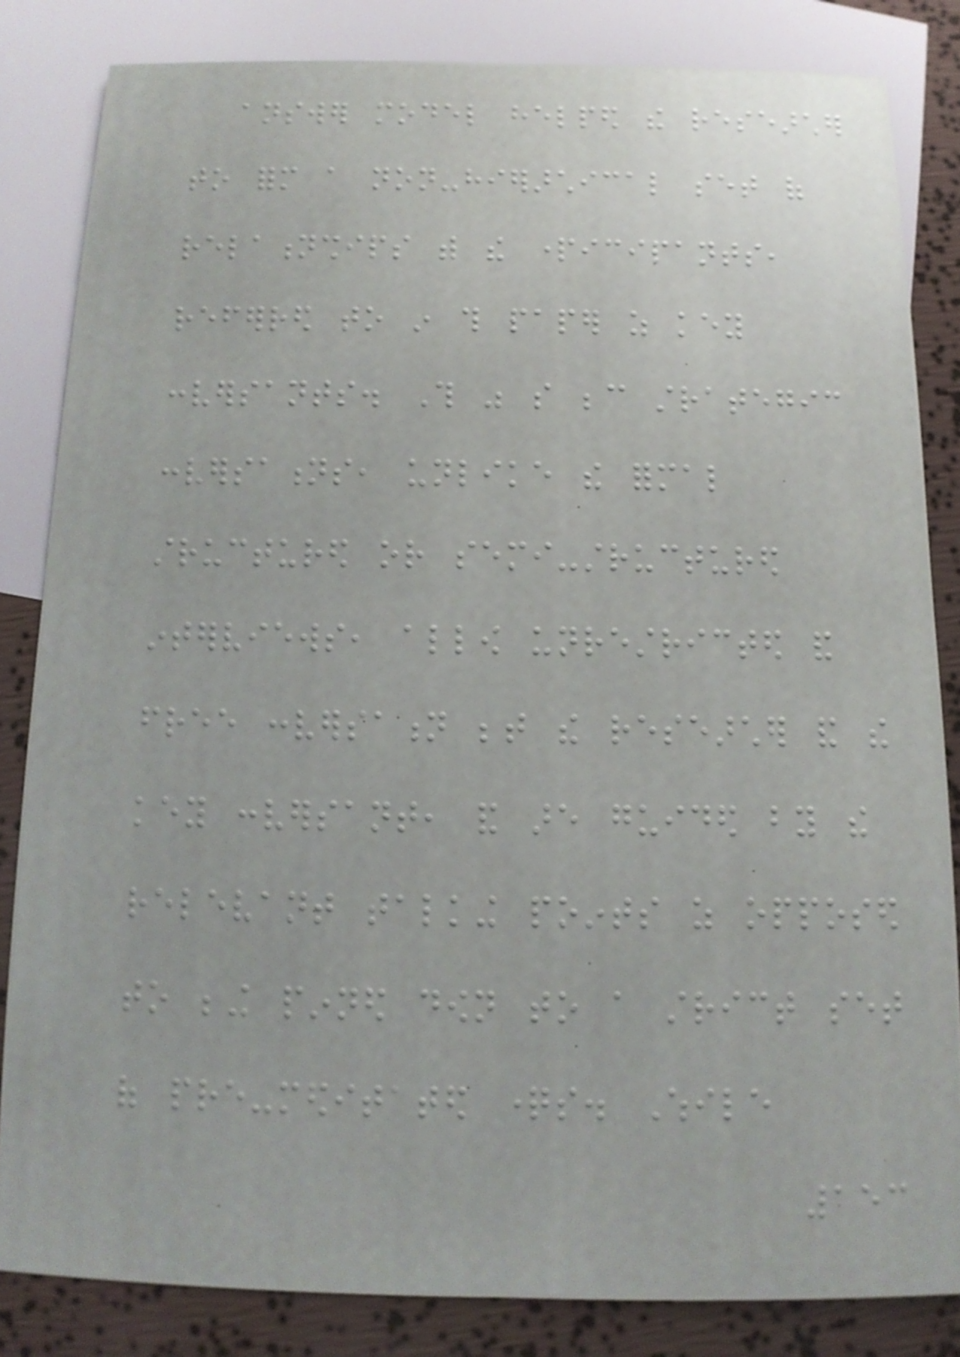answer model helped the researcher
to form a non-hierarchical set of
relationships with the participants,
referred to in this paper as key
conversants. This was so because strategic
conversations, unlike the formal
structured or semi-structured
interviews, allow unrestricted and
free conversation between the researcher and the
key conversant, and are guided by the
relevant talking points as opposed
to being pinned down to a strict set
of pre-meditated questions. While
153
